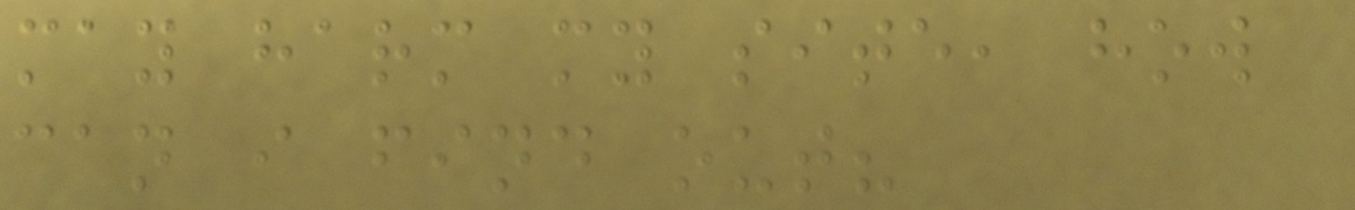may harm my site, how
can i find out?
